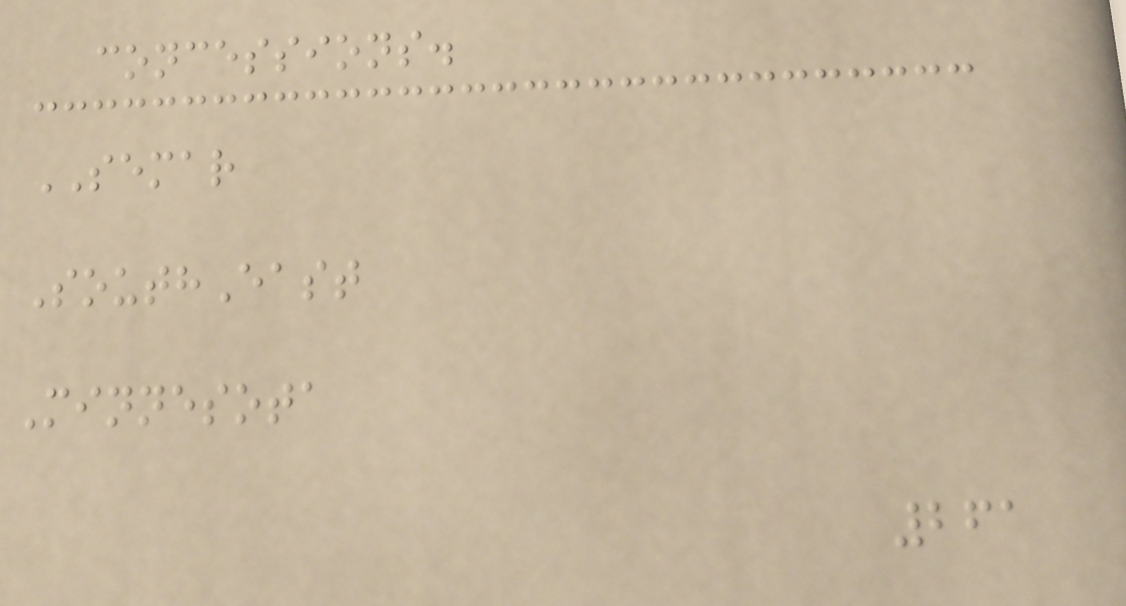concessions.
SEMAR
SouthEast
Minnesota
261
